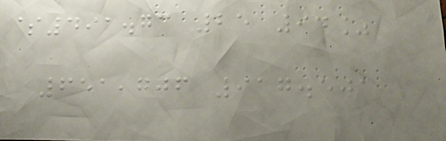$491.73 25 94%
651,706 917.501
